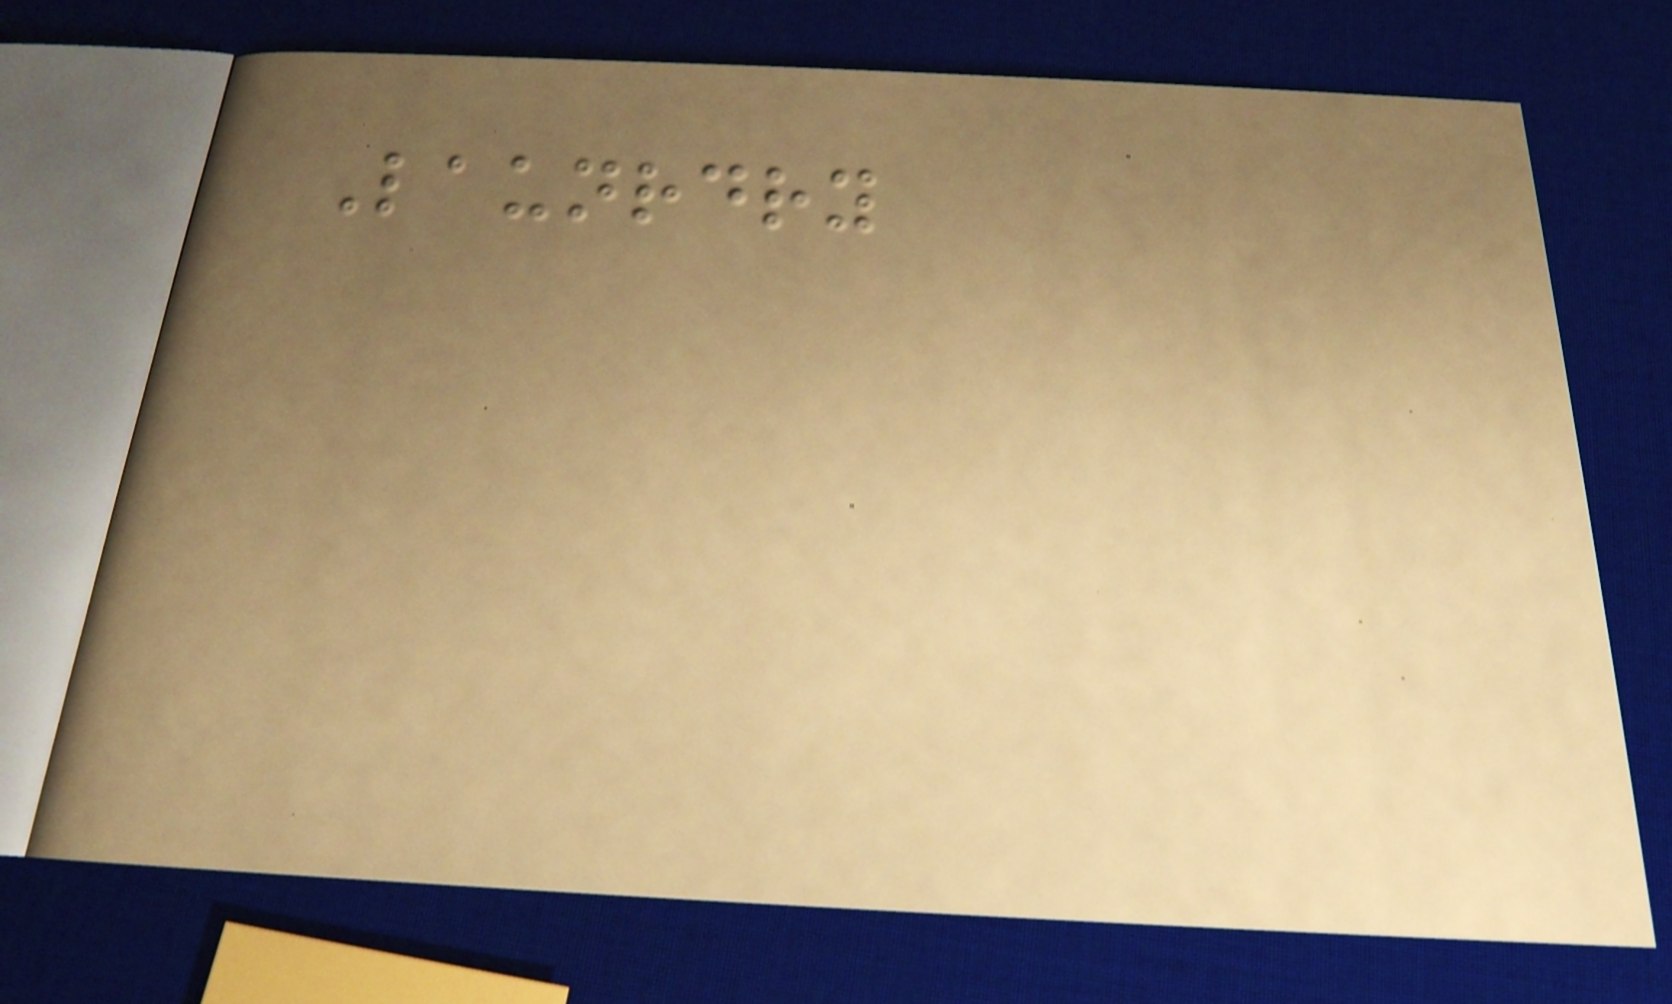Launrdry
